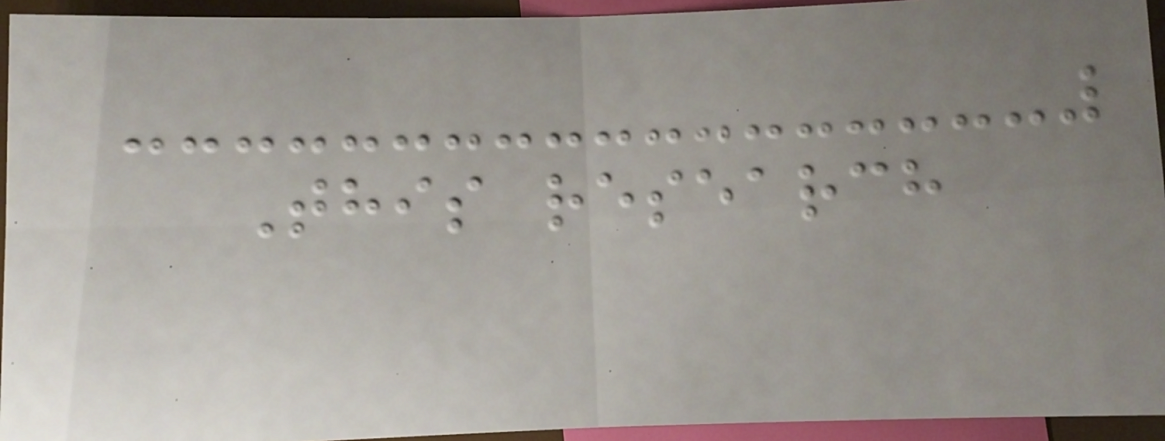This research
